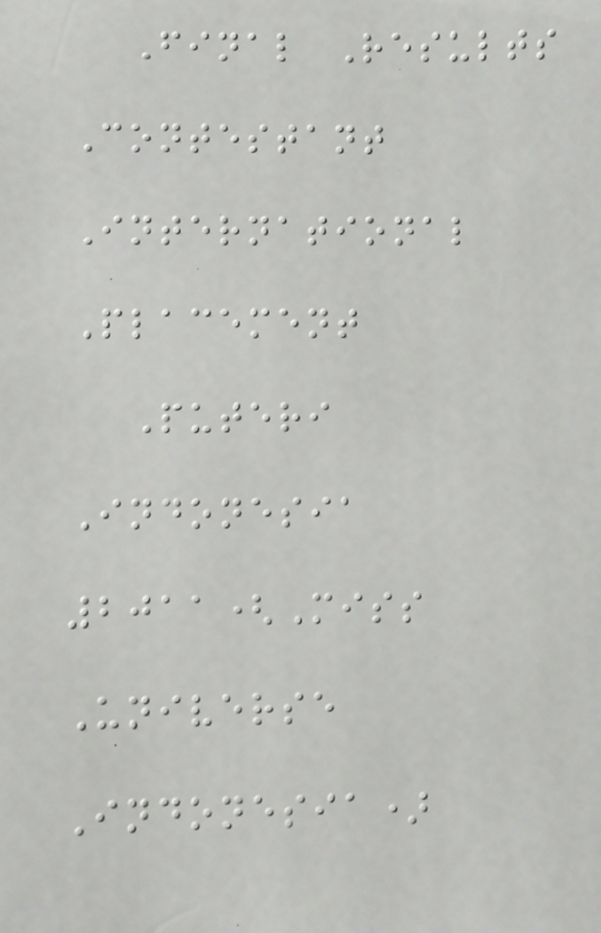Final Results
Contestant
International
Placement
Puteri
Indonesia
2011(Miss
Universe
Indonesia)
